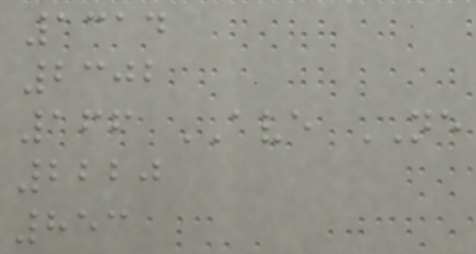1314
2302
166 AVE NE
2220
853
